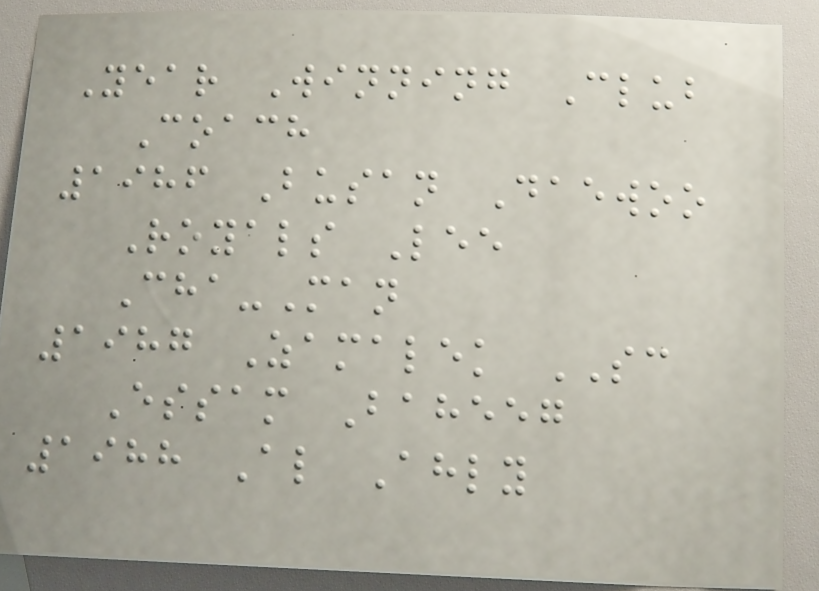Year Winning Club
Coach
1986 Busan Daewoo
Royals Lee
Cha-Man
1987 Zamalek SC
Essam Baheeg
1988 Al Ahly
